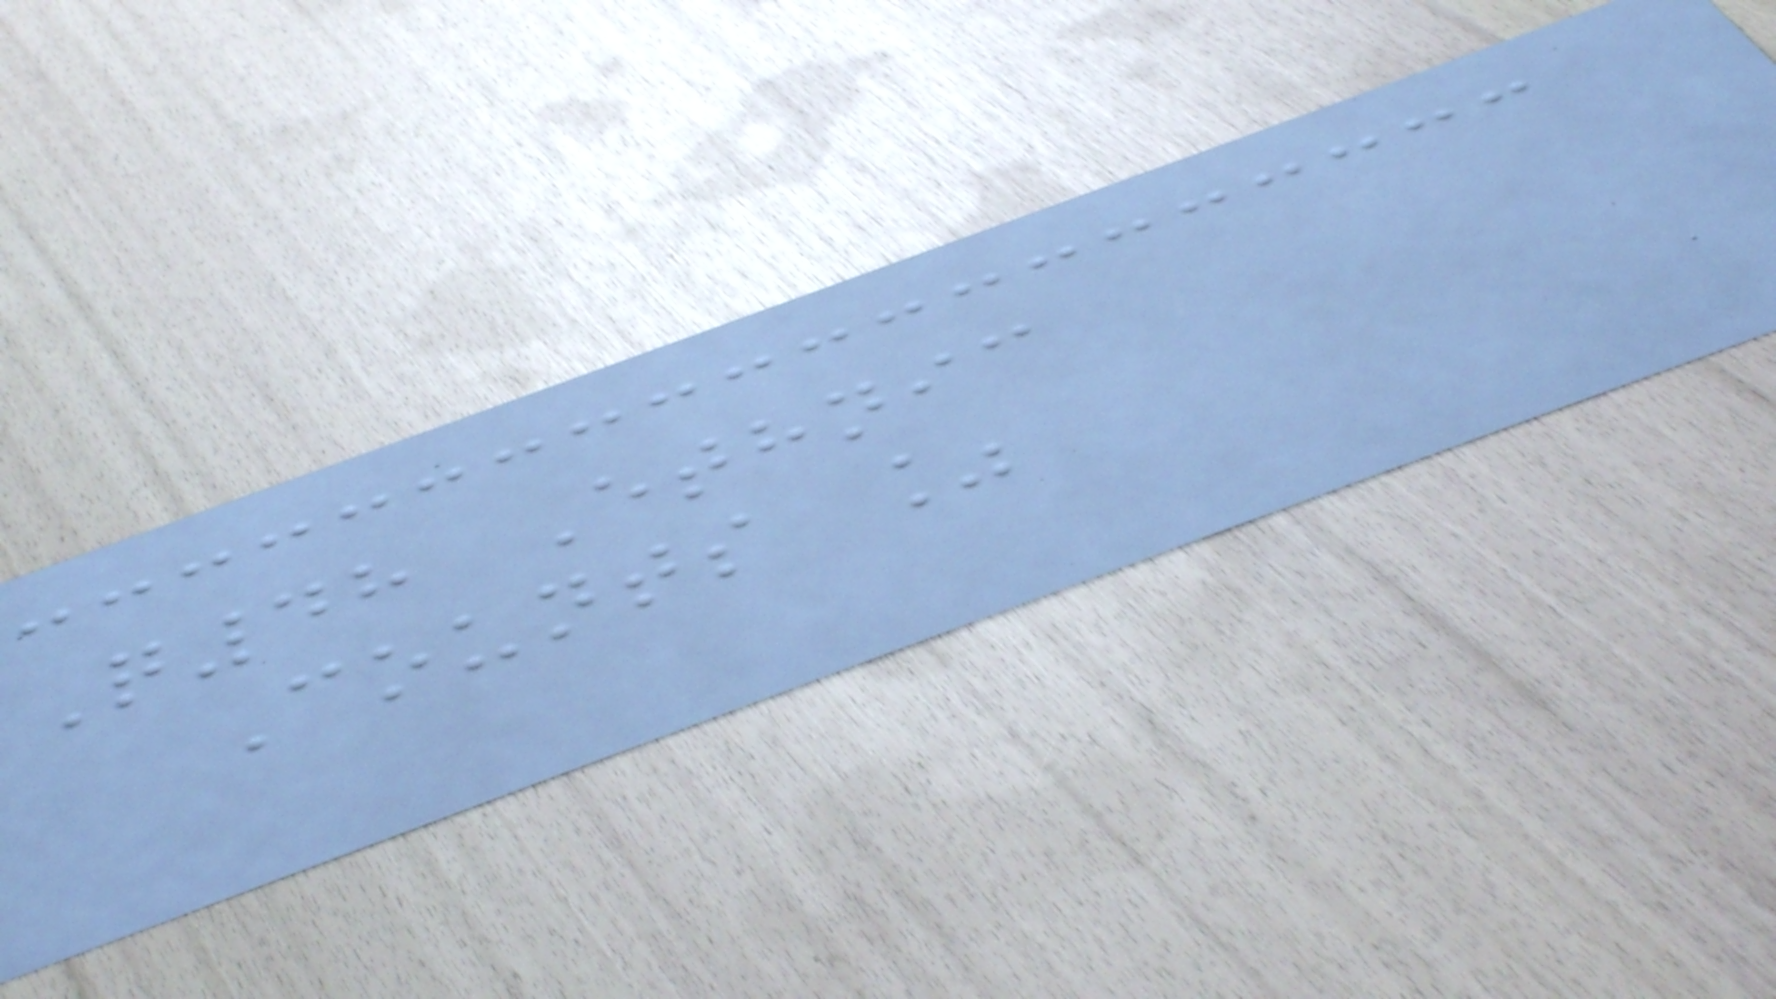Q48 Ethnic
Counts %
